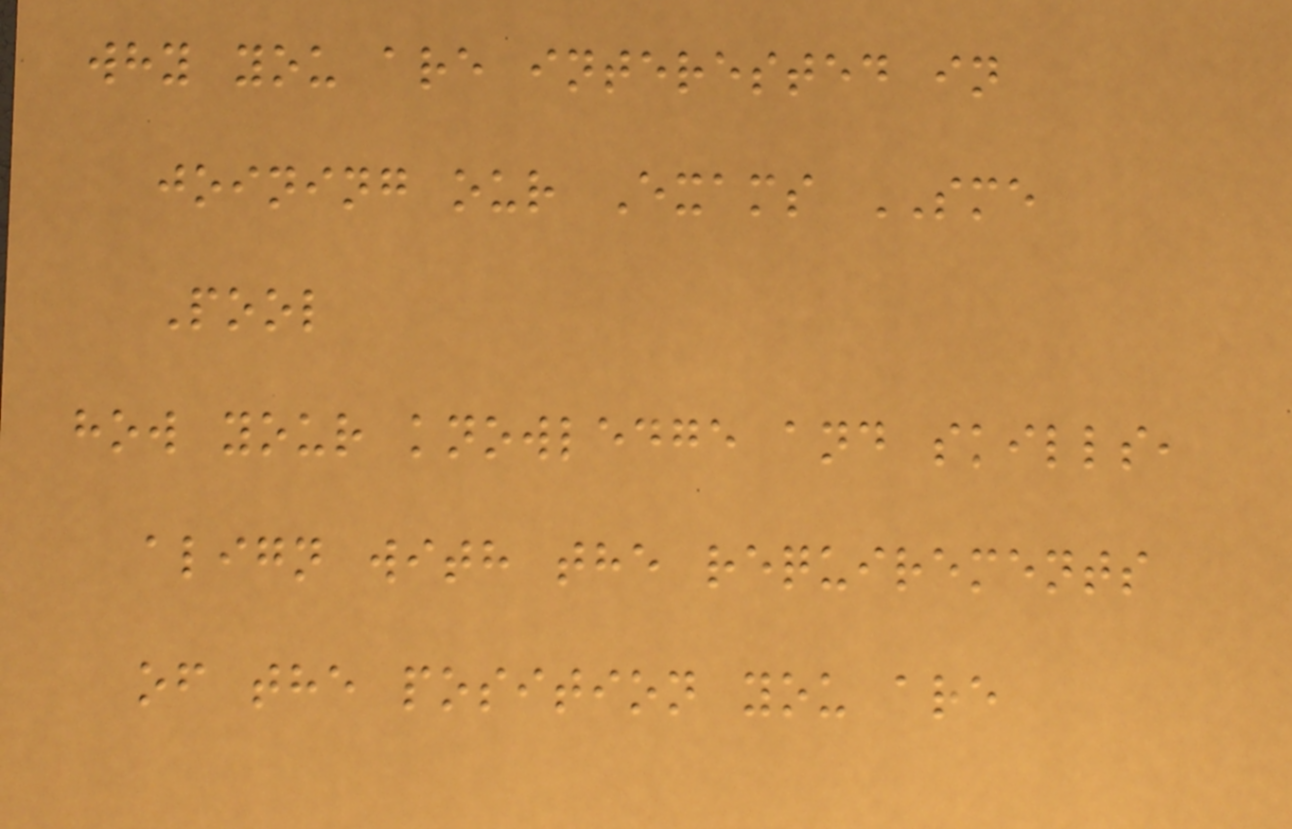why you are interested in
joining our Exams SME
Pool
how your knowledge and skills,
align with the requirements
of the position you are
